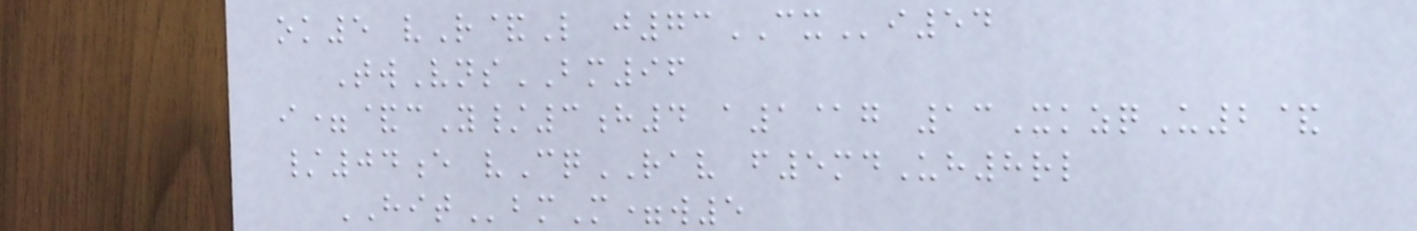ok5 vR&L j73CXi54
TwVnsBM96
i=&cY/3h4 a1@g 13XkzqU2&
/04e vCqRAV f5mdUh8rl
HITbmM=w5
